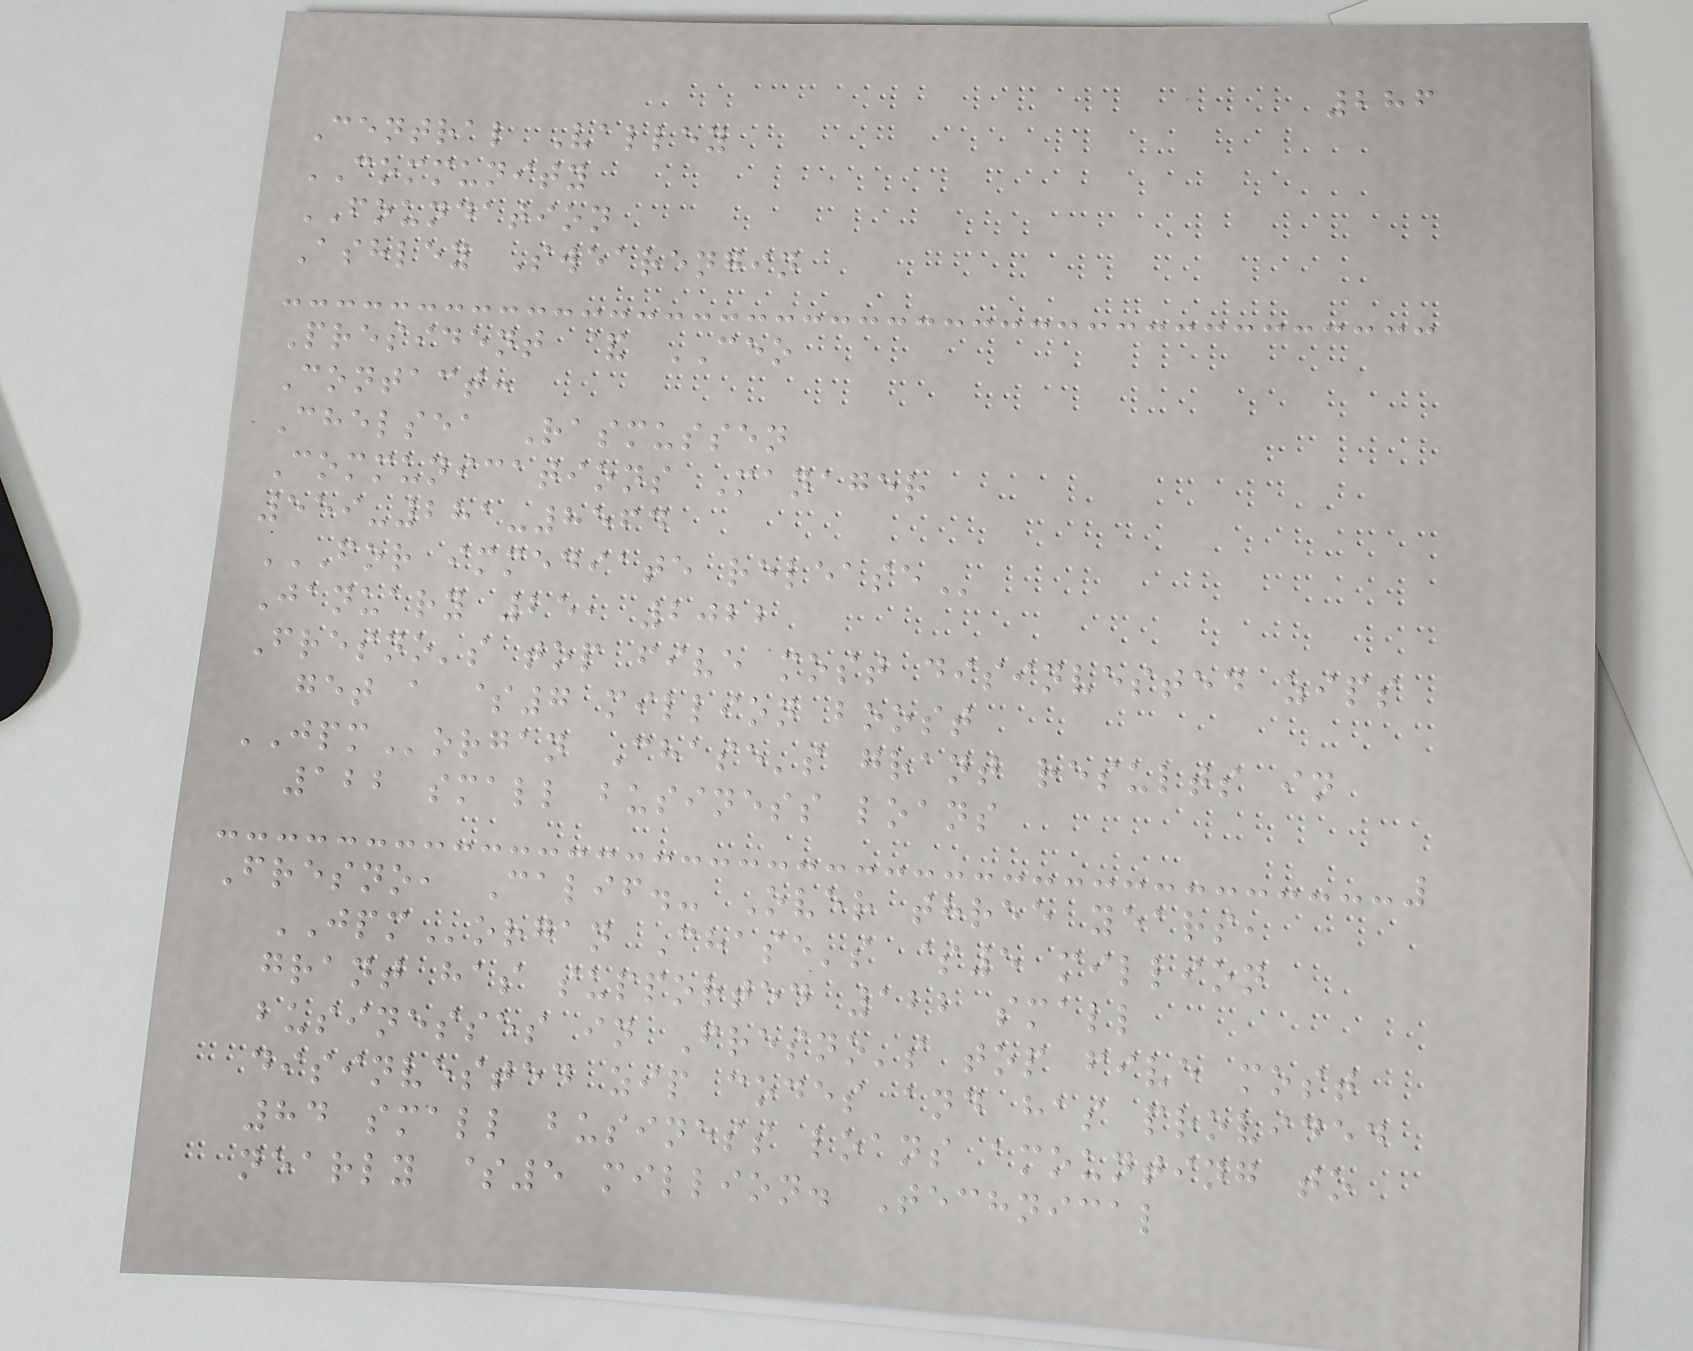286
Central Valley
COMMUNITY
FOUNDATION
Ashley Swearengin
President & CEO
Contact:
Chelsea Rasmussen
Communications Manager
559-281-8564
FOR IMMEDIATE RELEASE
January 25, 2022
Fresno's top five most disinvested zips
get a $7 million boost
JPMorgan Chase's grant results in
122 small business loans
Fresno, Calif.- Over three years,
JPMorgan Chase's $5 million
grant has supported 122 small
businesses in Fresno's top five most
disinvested zip codes and has provided
84 small business loans amounting to
nearly $5 million. Technical
